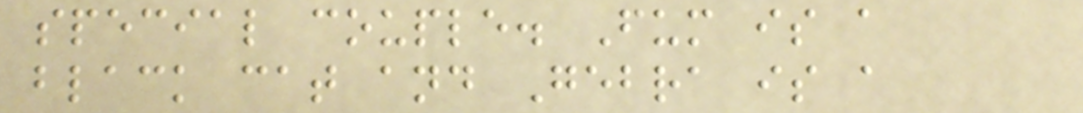special couple. Fum is a
black cat and Gebra is a
